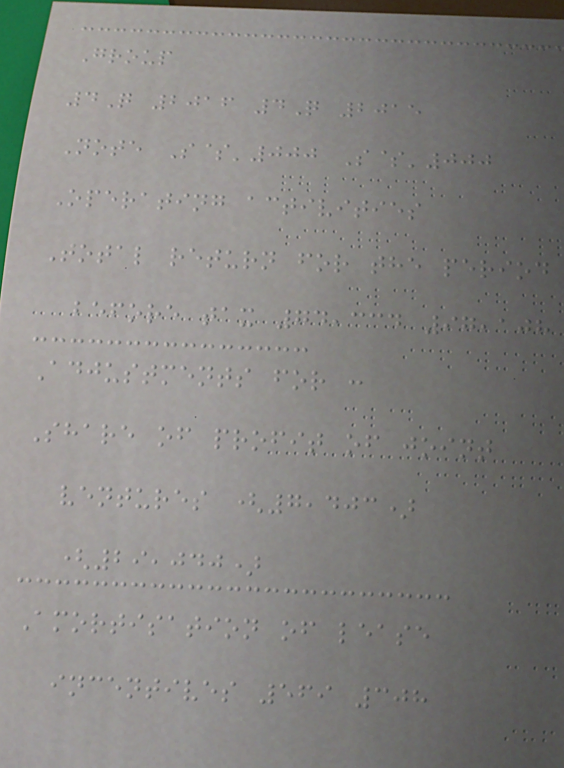Group
4Q 2016 4Q 2015
Note S$'000 S$'000
Operating activities
Total return for the period
before tax 74,334 97,108
Adjustments for :
Share of profit of joint
ventures (7,403)
(29,040)
Amortisation of lease
incentives 569 308
